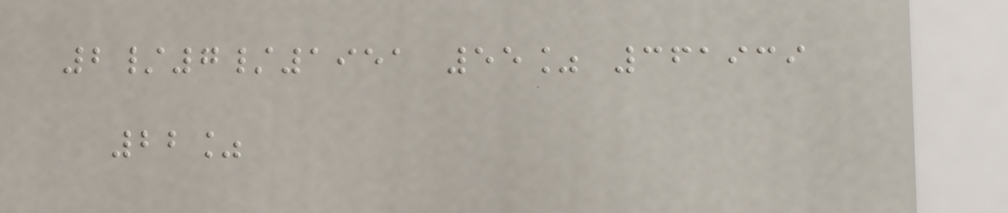2/7/1951 55% 361939
22%
